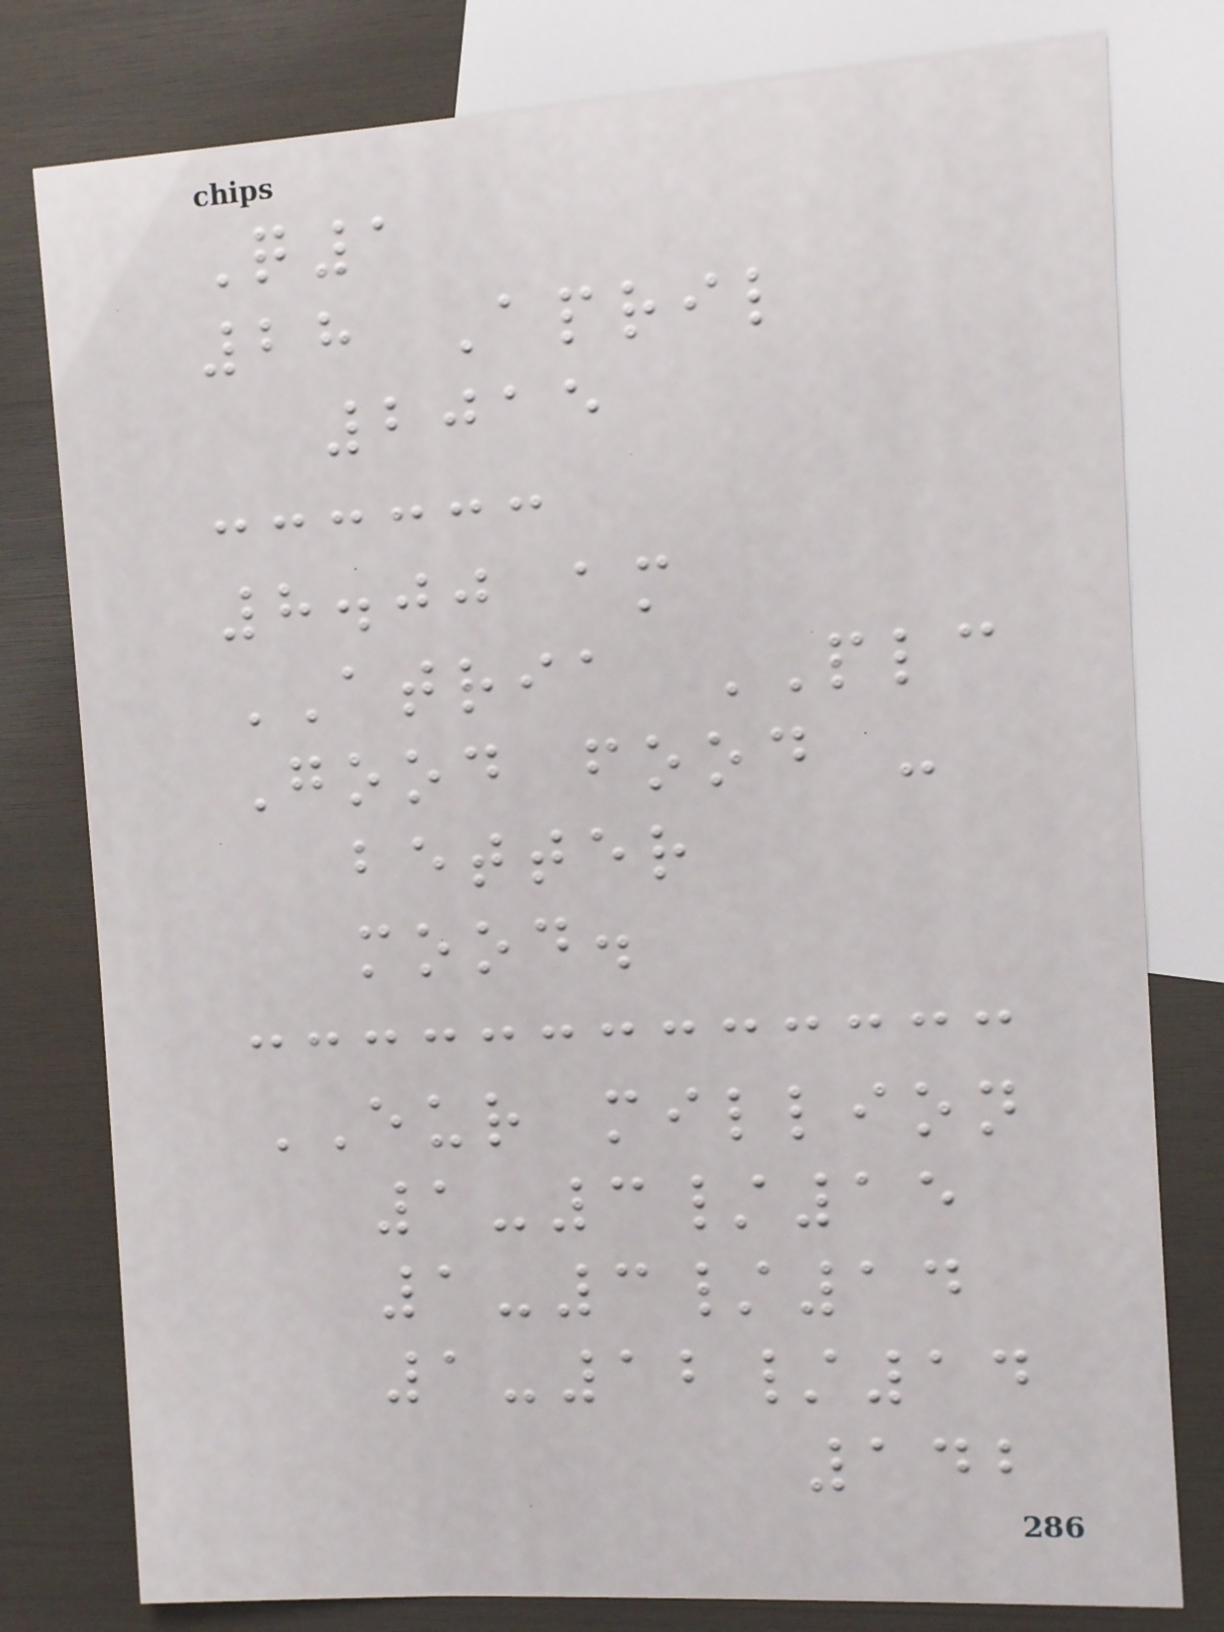Q1
28 April
2015
8.00 am
ATRIA PLC
Good food -
better
mood.
EUR million
1-3/15
1-3/14
1-12/14
142
